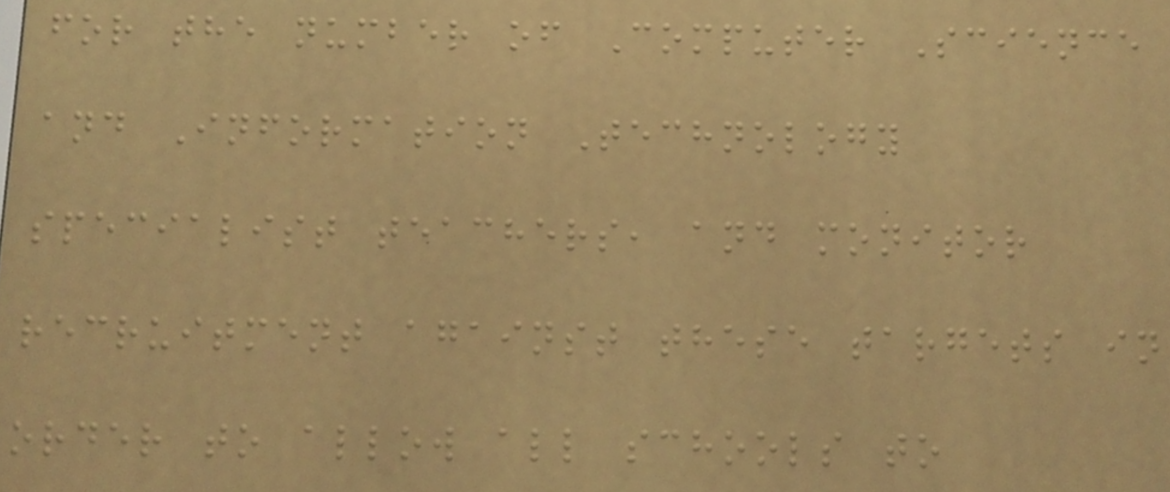for the number of Computer Science
and Information Technology
specialist teachers, and monitor
recruitment against these targets in
order to allow all schools to
